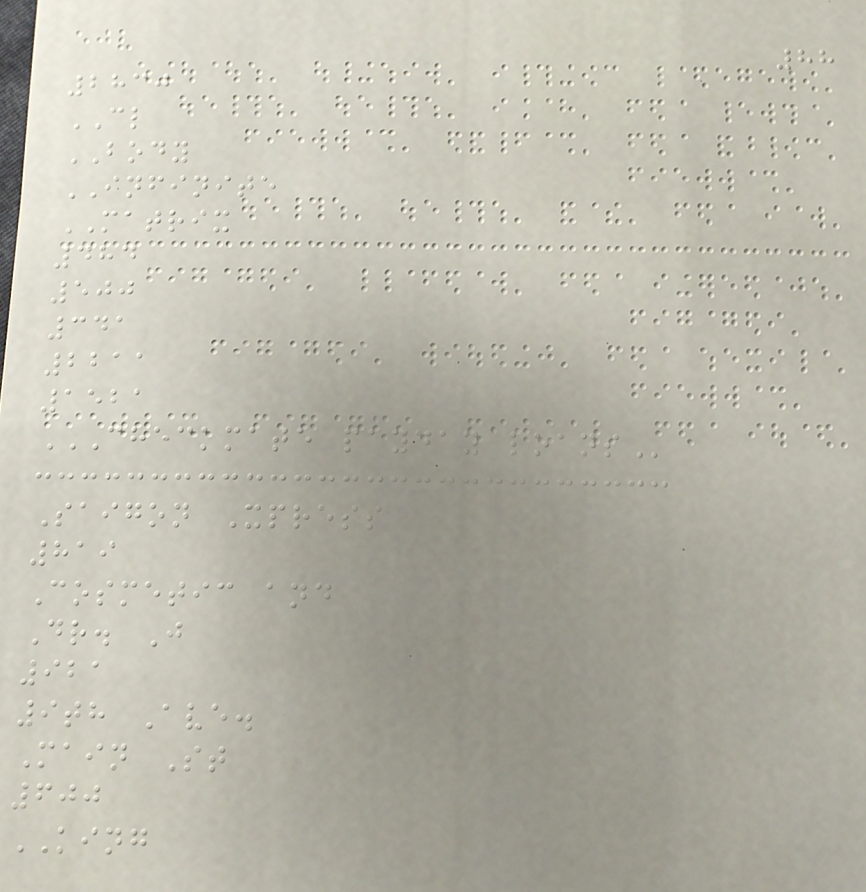88
2830
CL
BODY
INFINITE
MATRIX
484
500
341
2211
1521
CHECKMATE PAYDAY LOANS
Saigon Xpress
819
Cosmetic and
Dr. J
921
9th Ave.
Main St
600
KING
